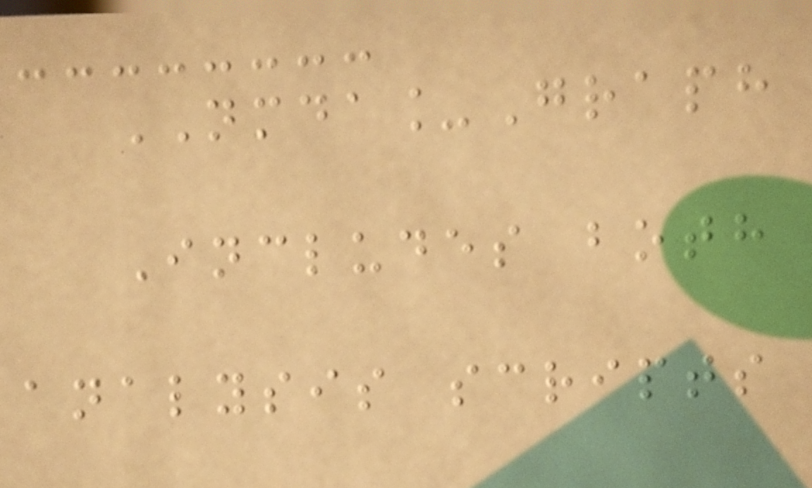NMDA_Graph
Includes both
analysis scripts
